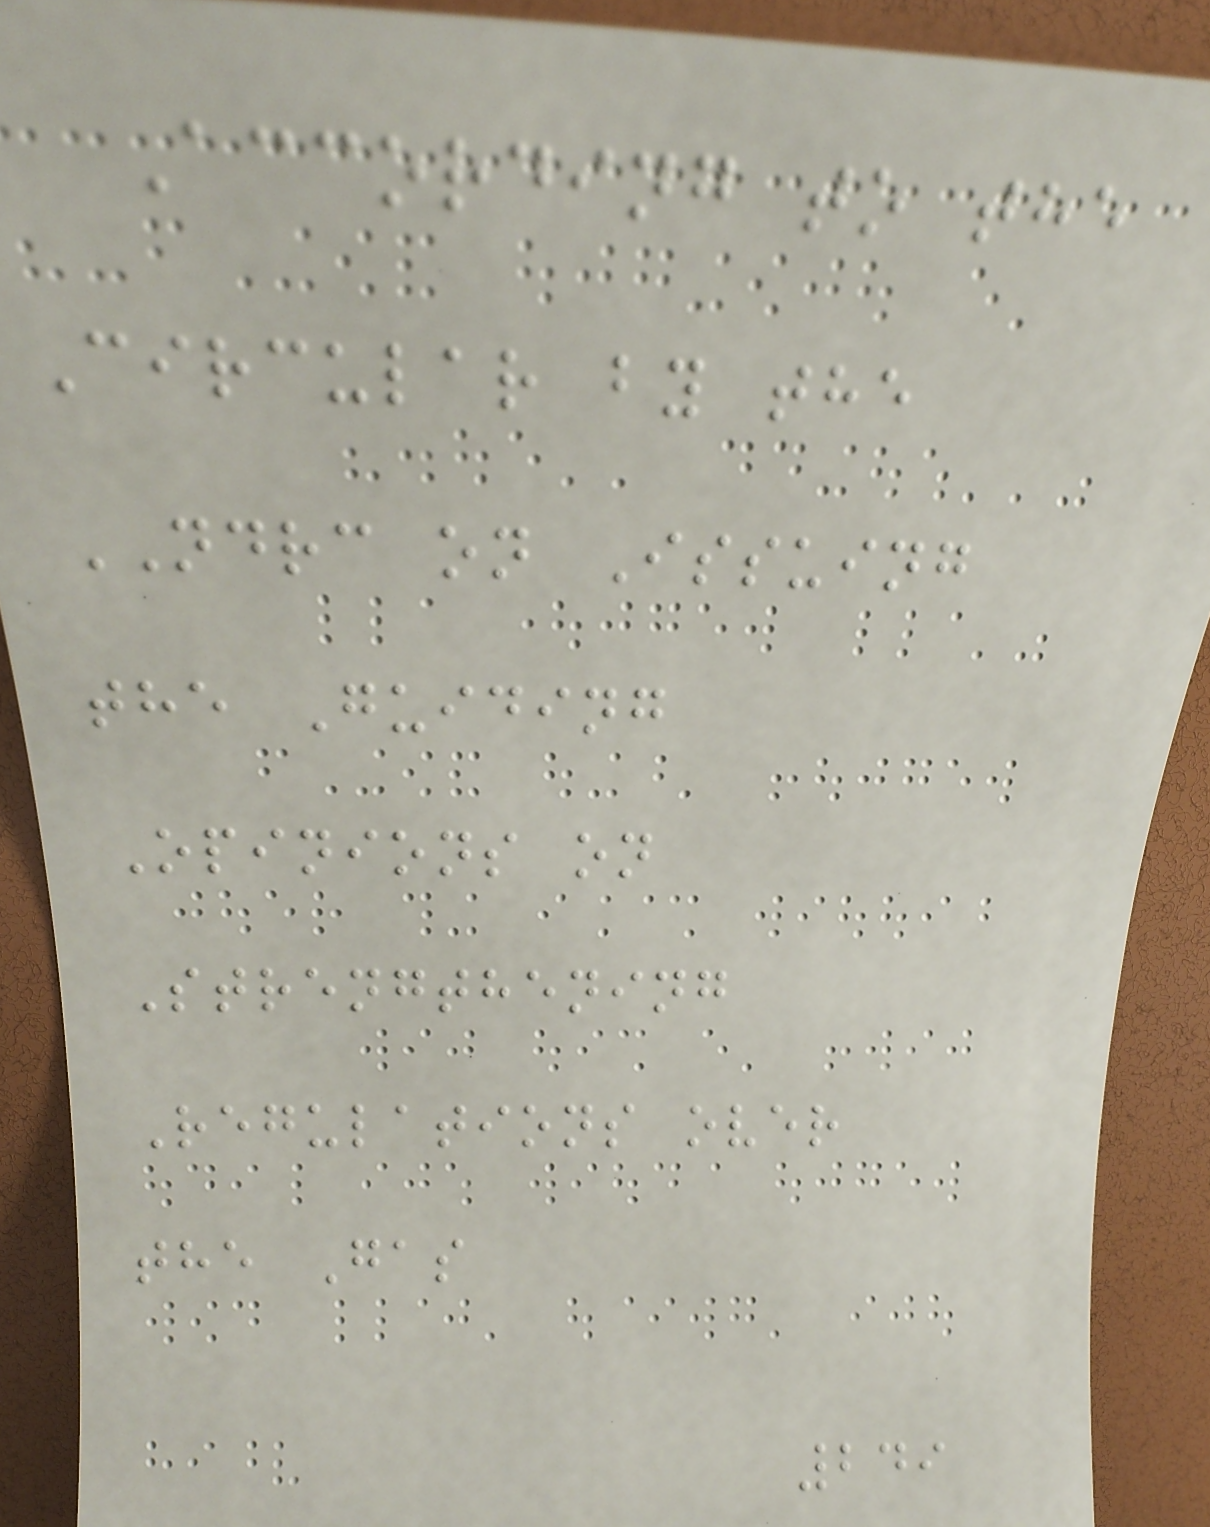According to the
Circular by the
NDRC on Issuing
the Guiding
Opinions on
Strengthening
Regulations over
the Gas
249
